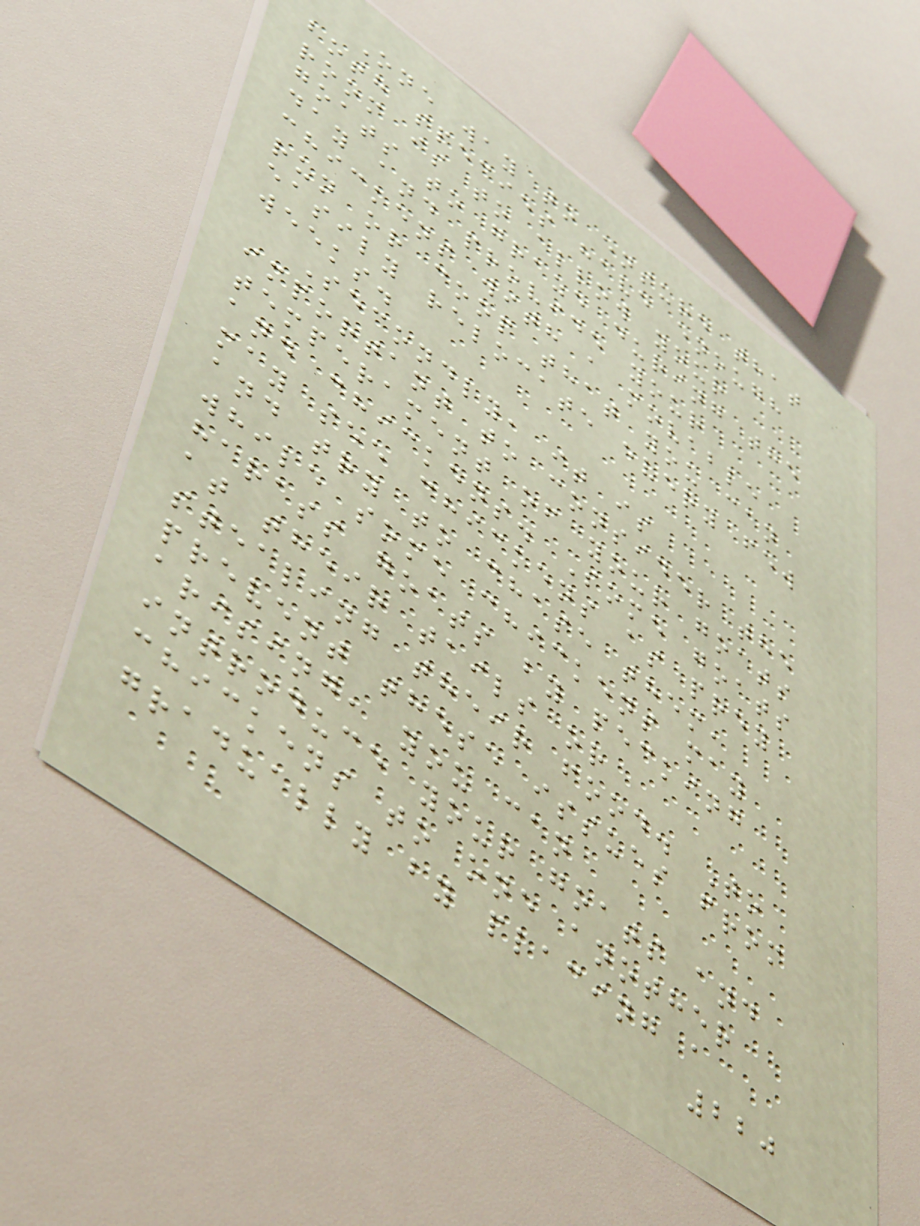One way to ensure that
both species have enough
room is to allow your
goats to graze during the
day and provide your
chickens with a movable
run or coop that you can
easily relocate every few
weeks.
Secondly, it is
important to consider the
temperament of your goats
and chickens. Some goats
may see chickens as prey
and try to chase them,
while some chickens may
harass goats by pecking
at their tails or
stealing their food. To
prevent these issues from
arising, you can
introduce your goats and
chickens to one another
gradually by placing a
220
